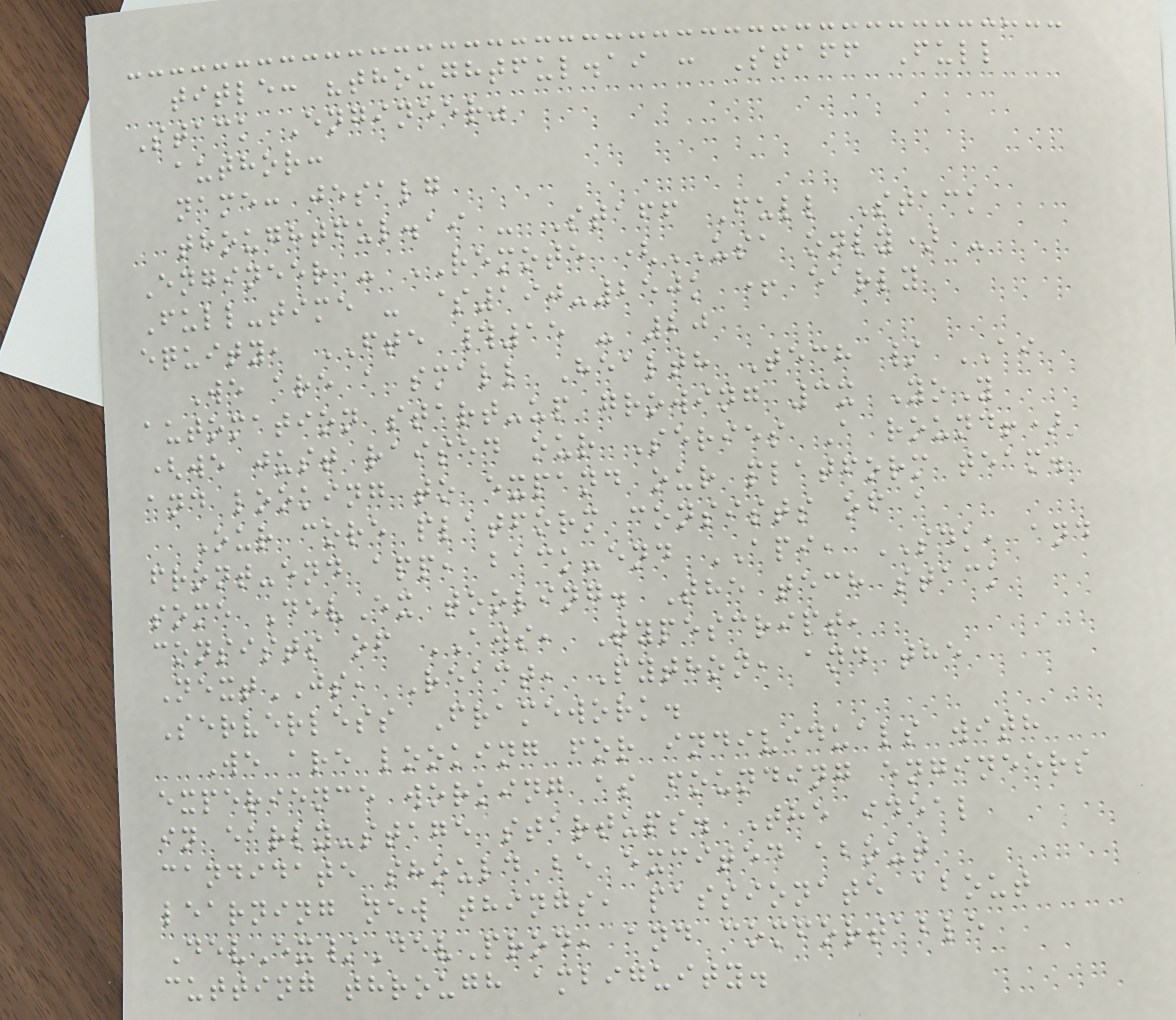title: "thoughtful.ai : Staff Full
Stack Engineer"
author:
name: jesalg
thoughtful.ai - Staff Full Stack
Engineer - REMOTE (USA only) -
Full-time - $190-250k + early
equity, FTE #15 - 20
We are a small Health Tech / AI
automation start-up growing 3x YoY
(we just raised our Series A round!)
and looking to expand our platform team.
Our core platform consists of a
front-end app, back-end API, SDK, and
some DevEx tooling. The tech stack
consists of AWS, Typescript,
NextJS, React, Python, and the
Serverless Framework.
We are looking for individuals with
experience working as founding engineers
in early-stage startups. The ideal
candidate should be excited about
learning new things, passionate about
DevEx/DevProd, and comfortable
cutting through ambiguity.
